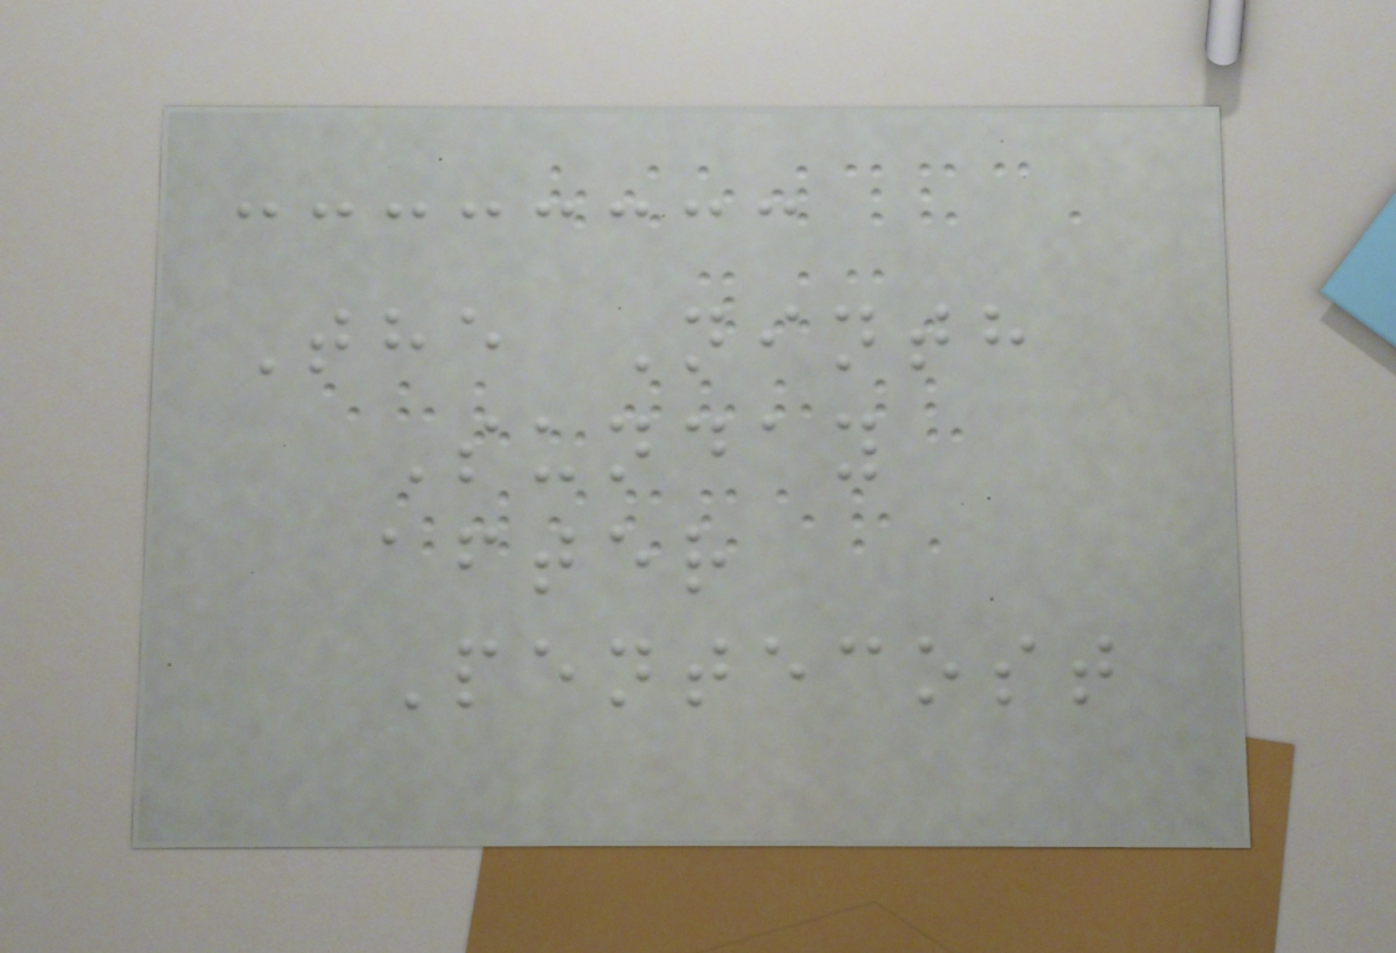The Ninth
Sunday
after
Pentecost
